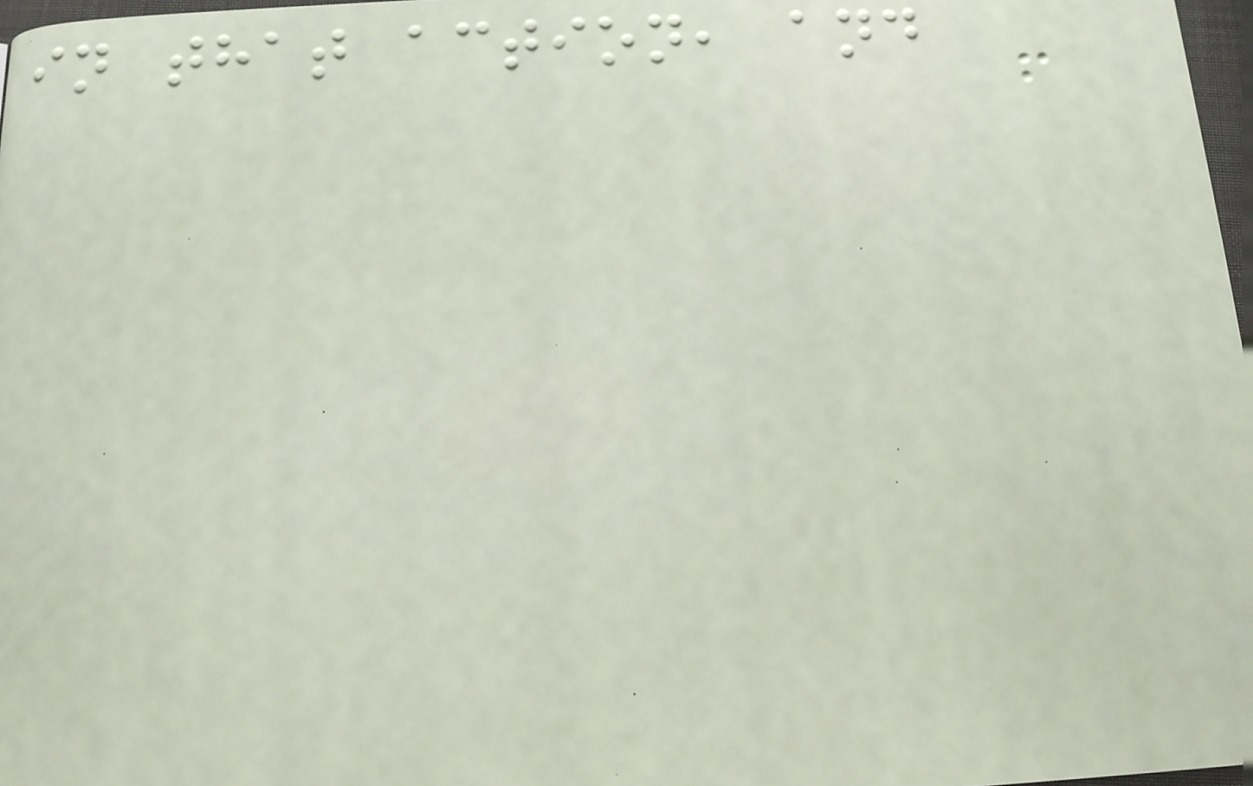in that action, and
